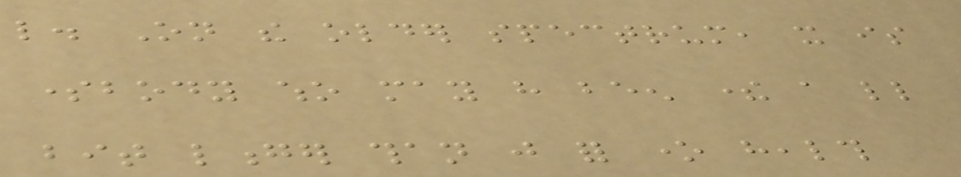like. On the older spectrum, it is
somebody who may have been there a little
bit longer than just for one health
